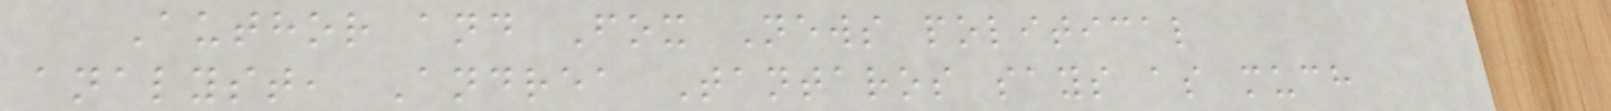Author and Fox News political
analyst, Andrea Tantaros says as much
